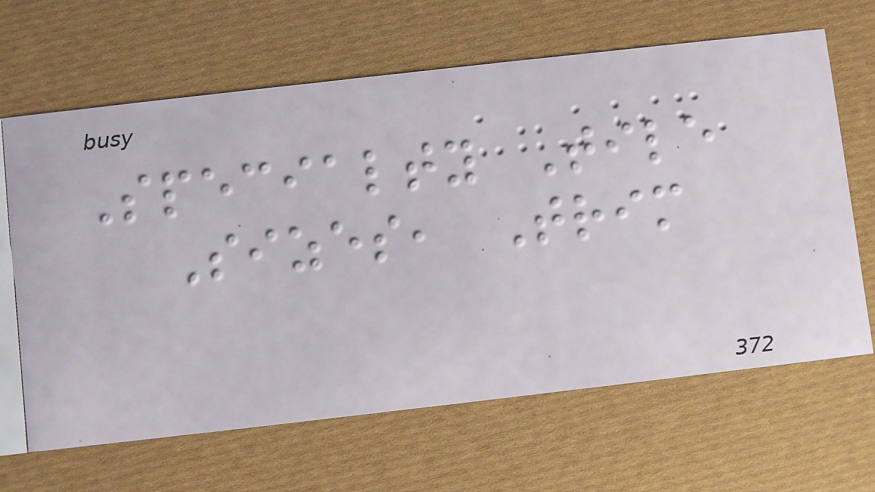Specialty Tile
Sizes, Trim
